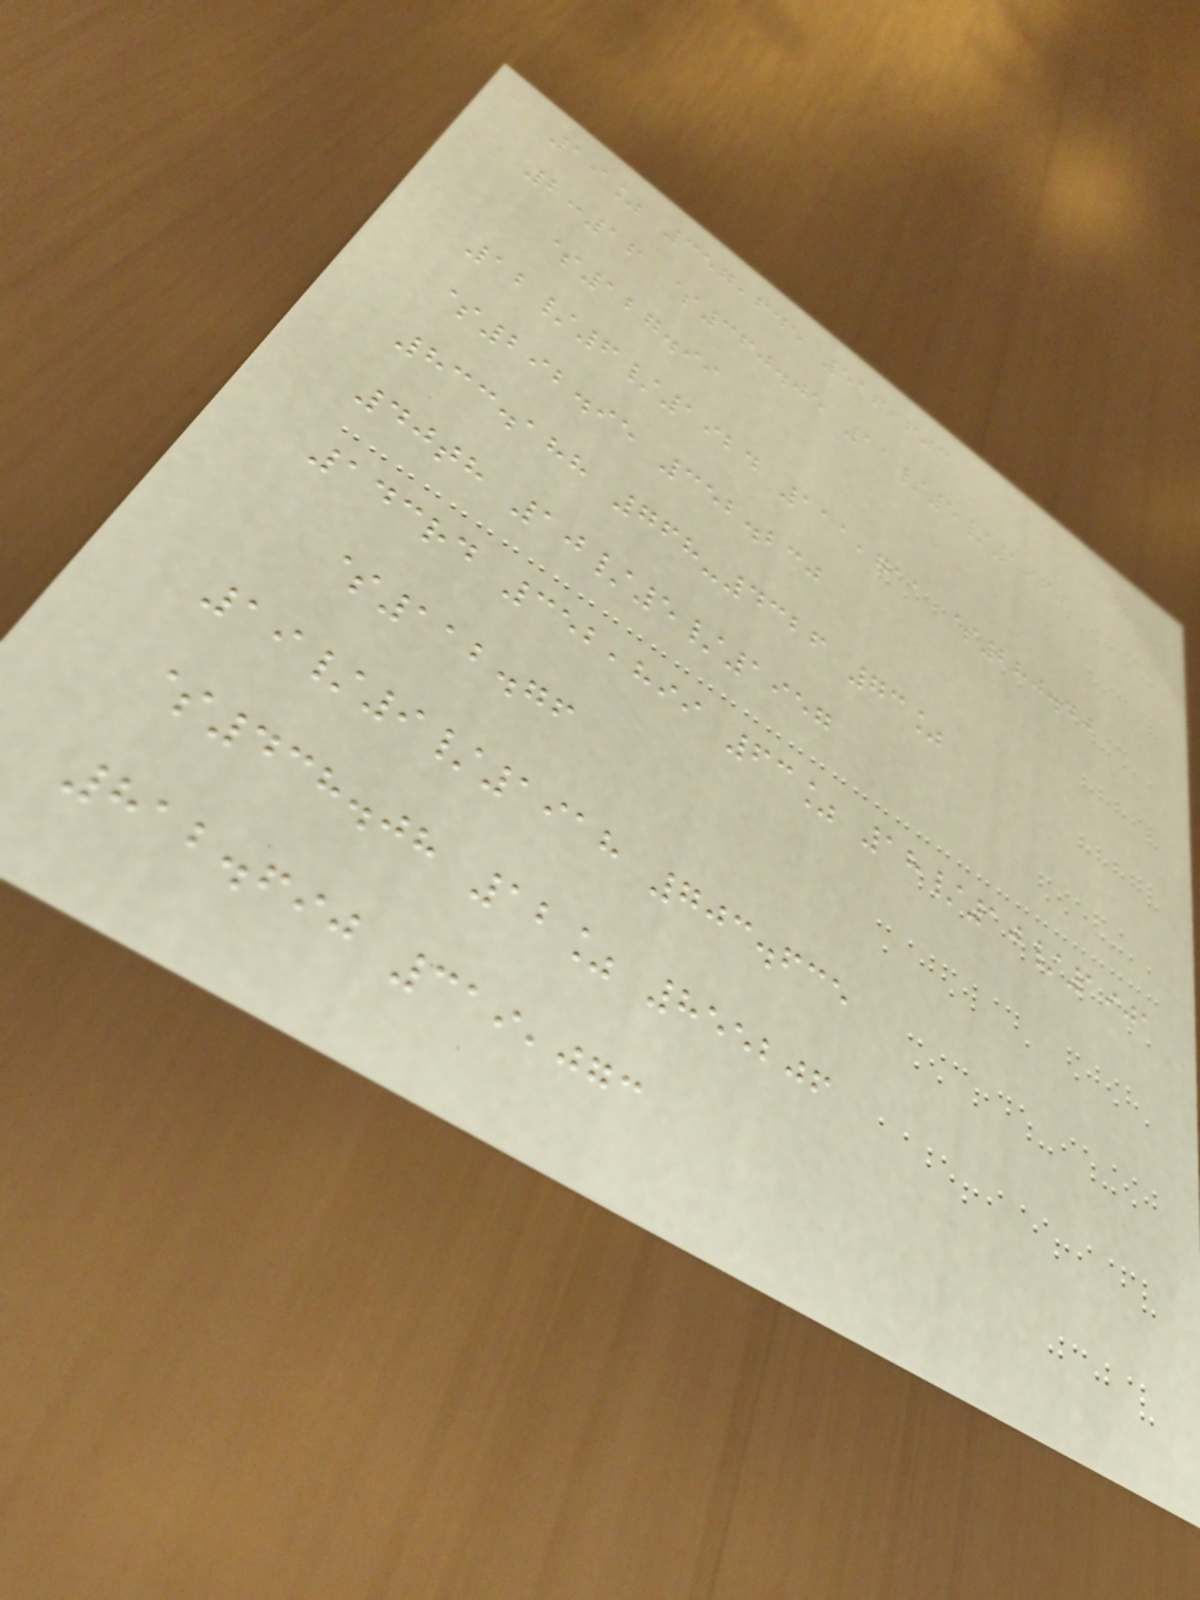19% 357,645 516,603
2:16 $360.05 11/5/1969
$127.99
12/6/1924 111,711 $280.40
$292.95 352.230
833.188 768-4326 73%
40th 10/5/1957
143rd 352,899 63% 18/10/1901
$112.76
19/9/1918 703.635
$438.08 12% 855206
812.690 319,073
